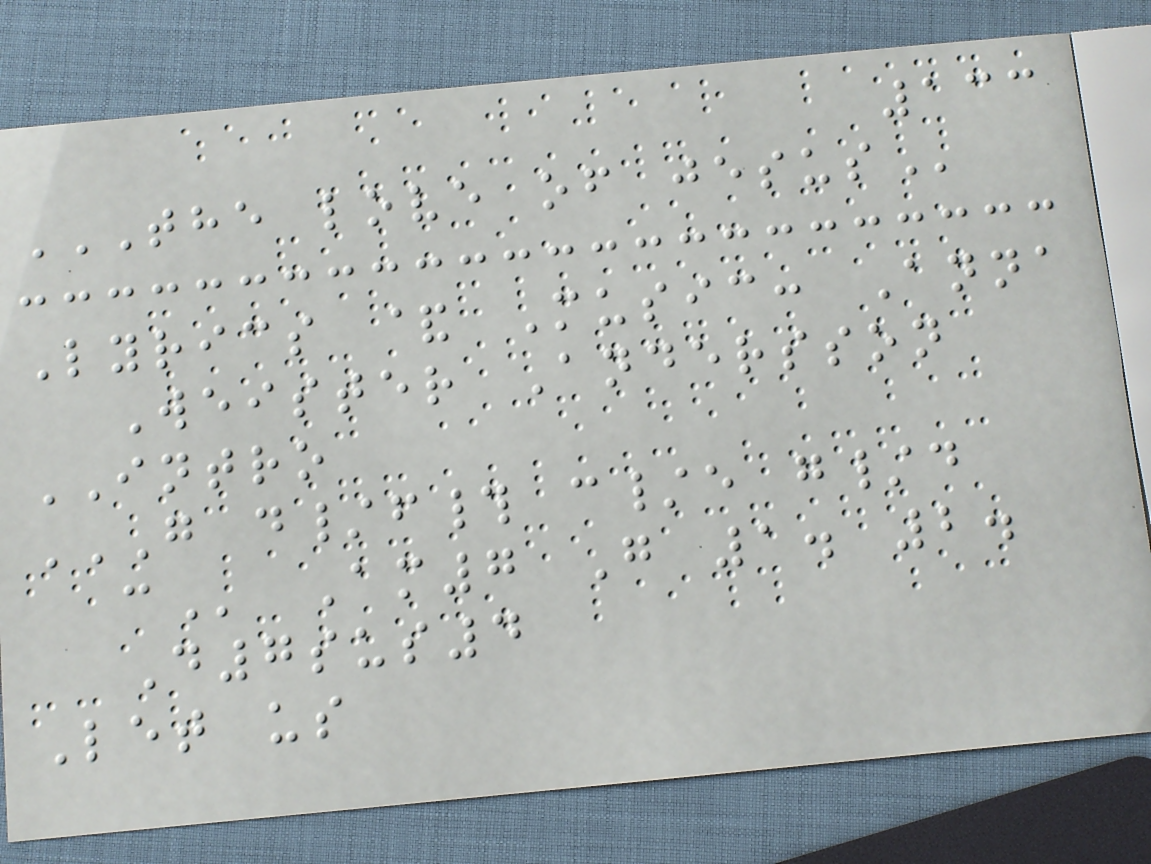133
THE LOVE OF JESUS
Lyrics & Music: Anna
Weister Andersson
INTRO
G D/F# C/E G/D
C Am7 G 1. 2.
D7sus4
Let us
